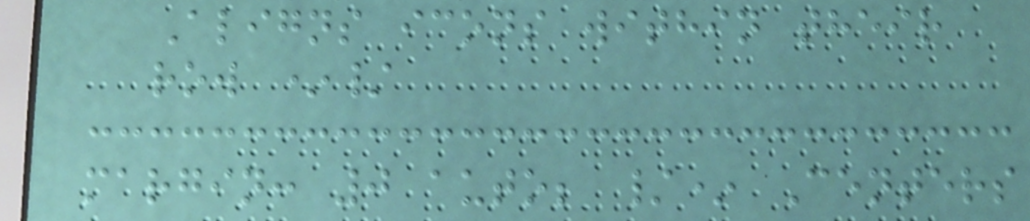Aligns icons within their
row */
margin: 0 auto; /* Centers
